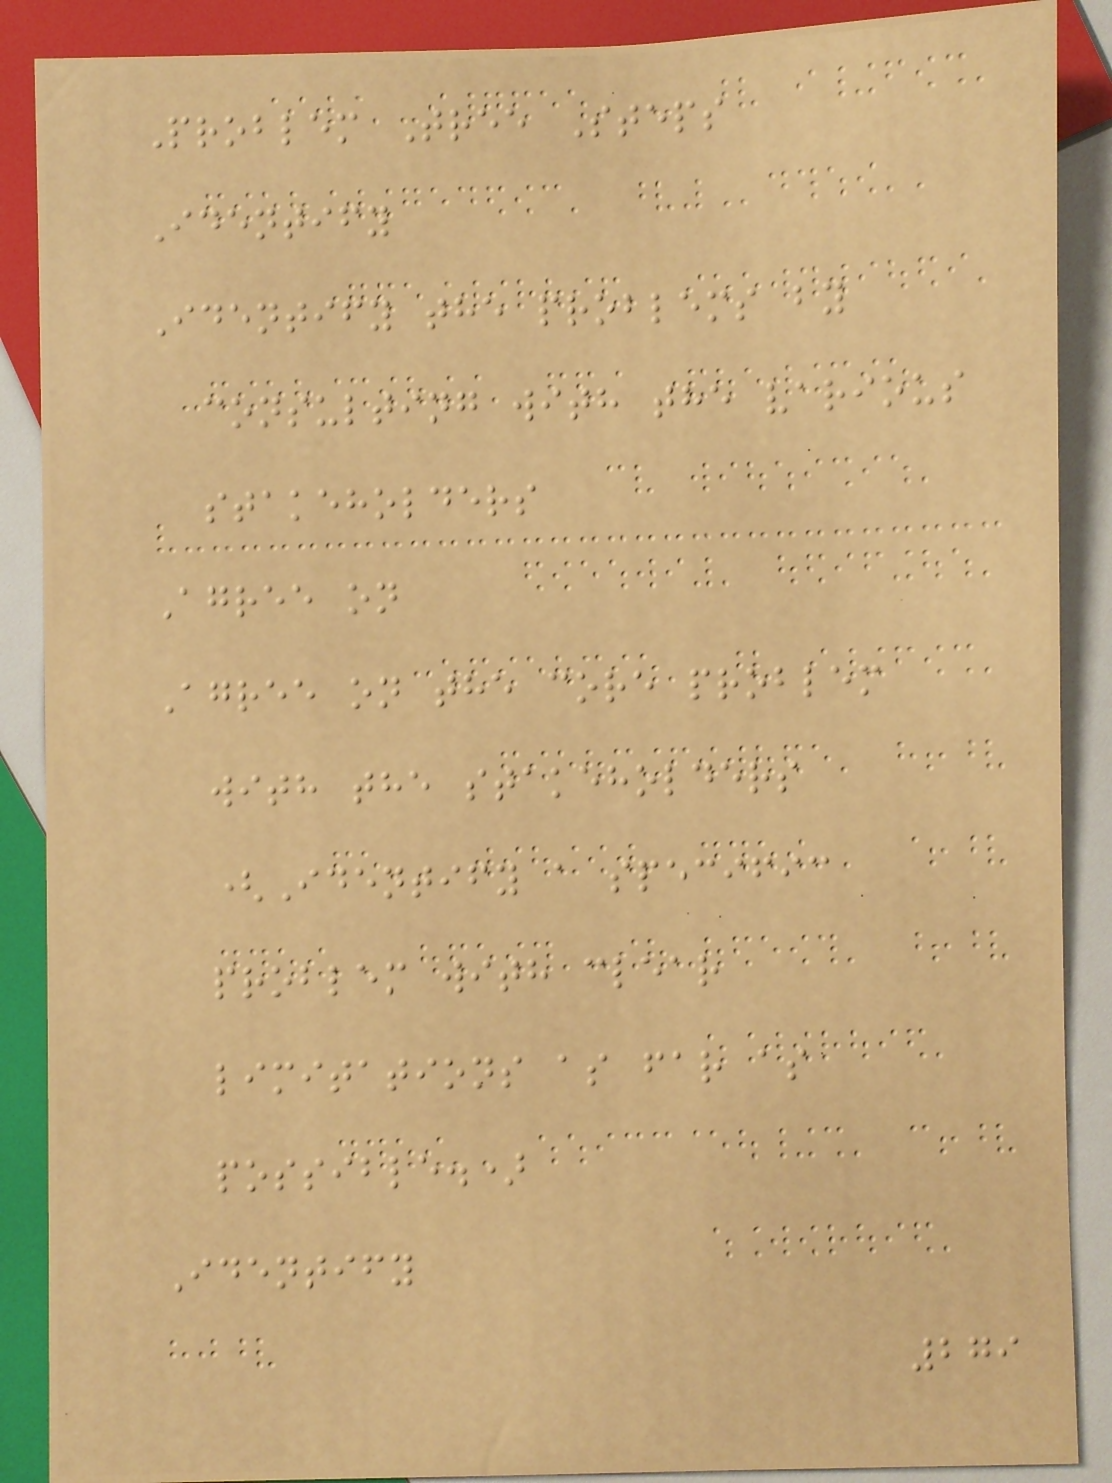Problem Tree Steps
Identify
Identify the problems by
consulting with the various
stakeholders
Agree on
Agree on the core problem
with the stakeholders
(Identify a specific
problem with clear
limitations as far as
possible.)
Identify
279
